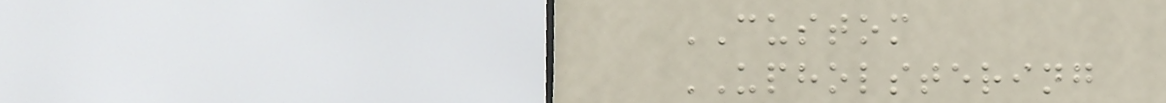CUSTOM
UPHOLSTERING
